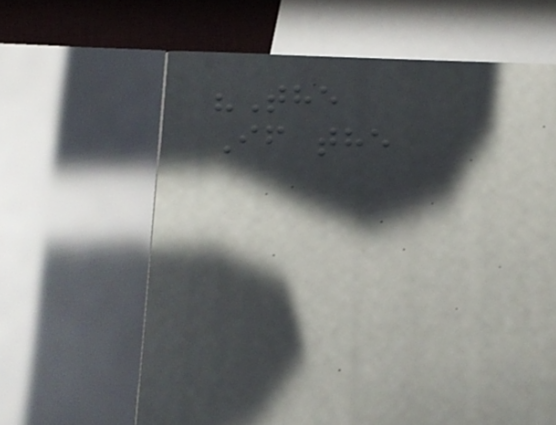"The
If the
